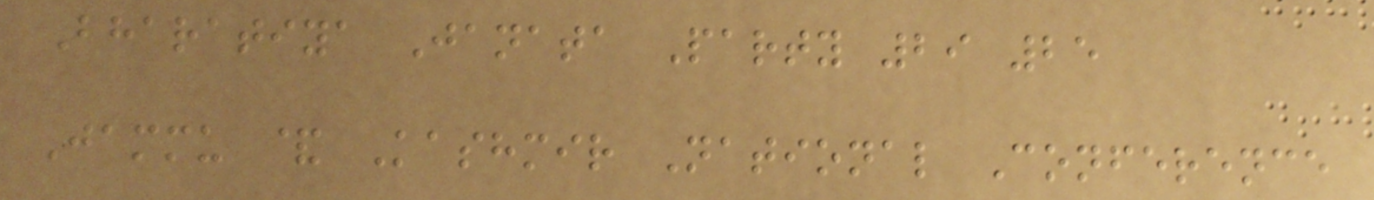Bharatiya Janata Party 29 25
Jammu & Kashmir National Conference
